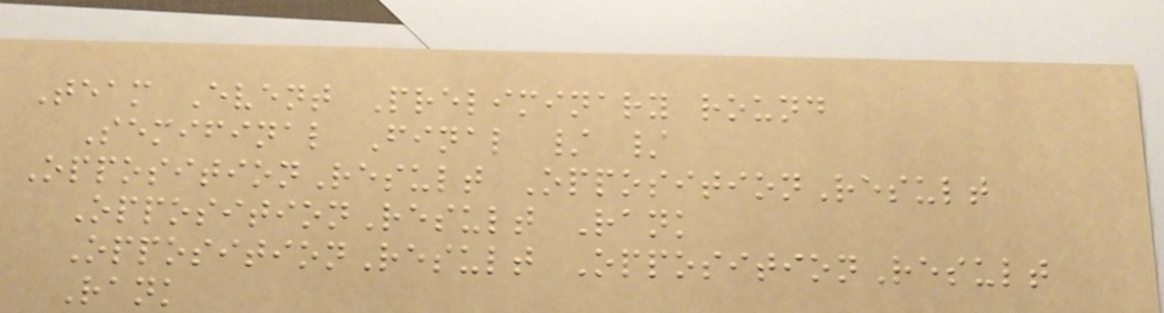Team Event Preliminary round
Semifinal Final / /
OppositionResult OppositionResult
OppositionResult Rank
OppositionResult OppositionResult
Rank
